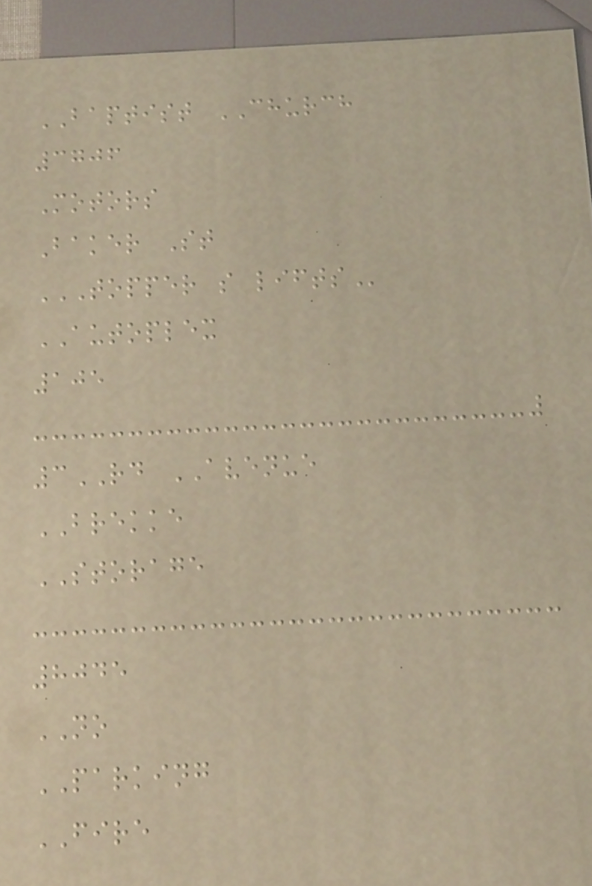BAPTIST CHURCH
3706
Motors
Baker St
TOPPER S LIFTS
AUTOPLEX
105
3RD AVENUE
BREKKE
STORAGE
8045
NO
PARKING
FIRE
